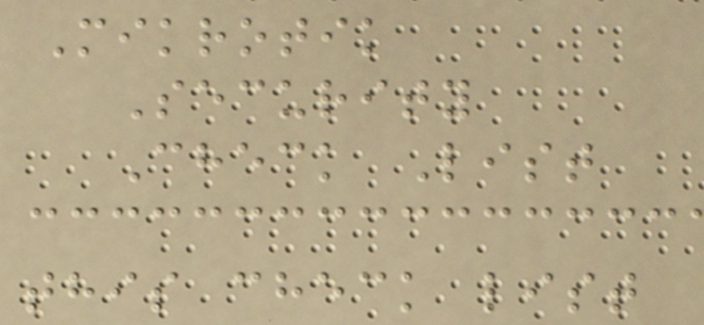Mikrotik
Security
Check List
this check list
